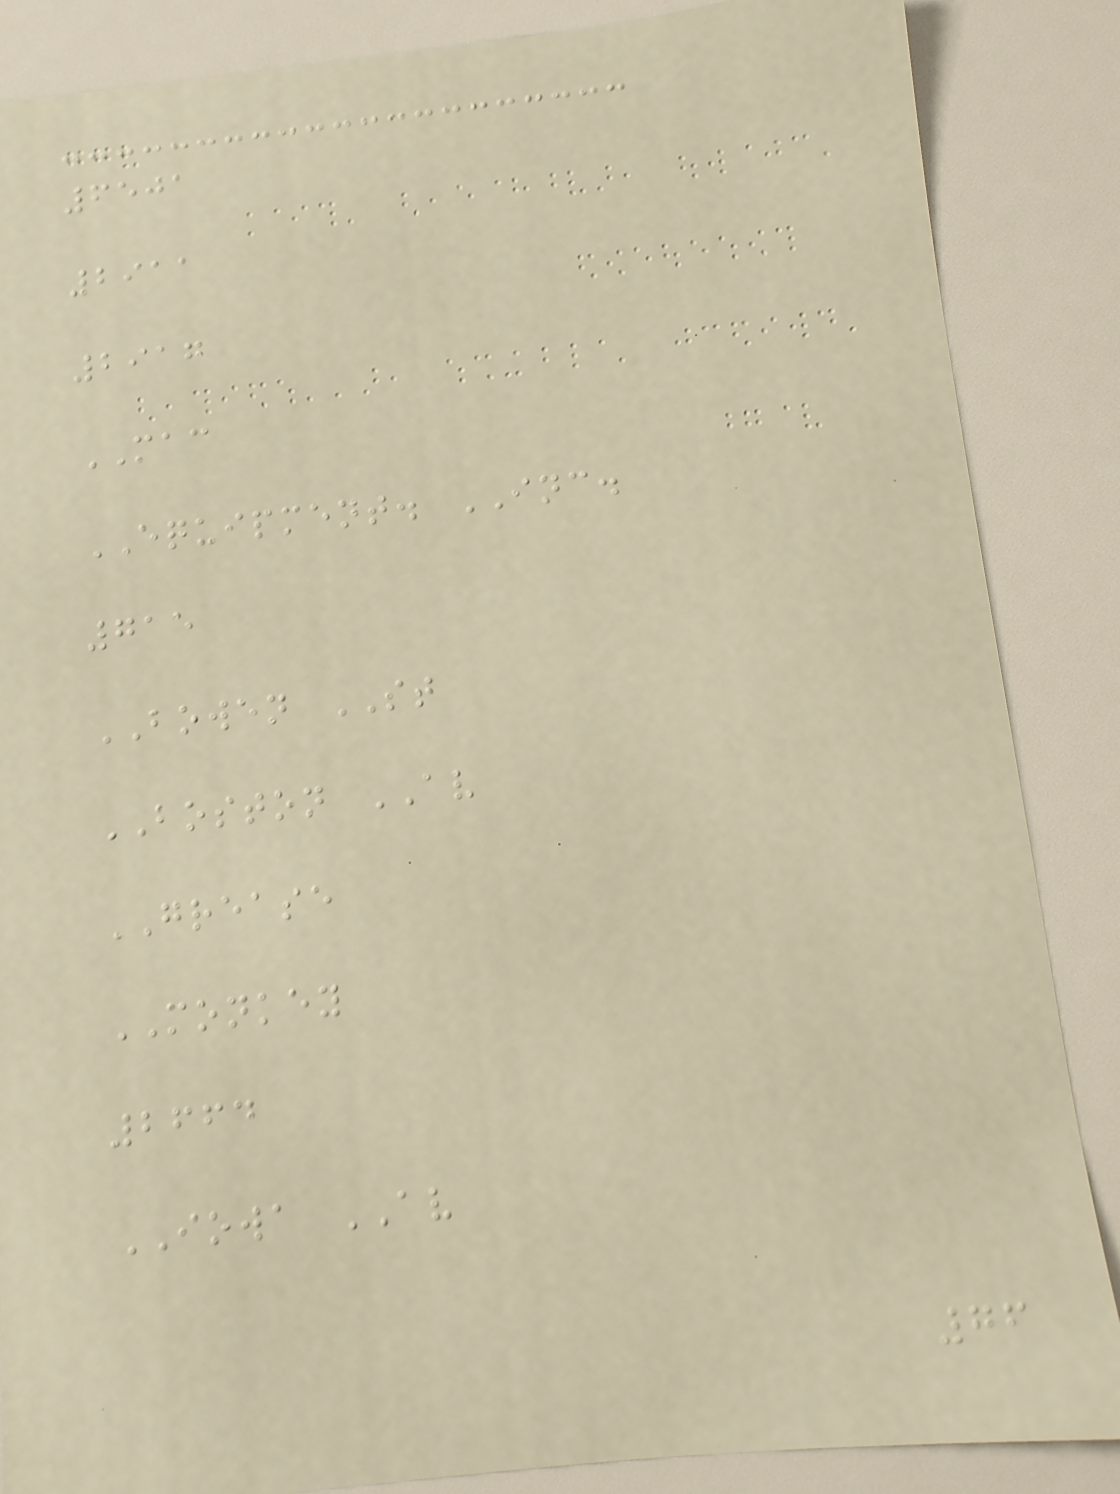6501
2911
2917
MAC
EQUIPMENT. INC.
715
BOWEN ST
BOSTON AV
GREASE
MONKEY
2664
IOWA AV
76
